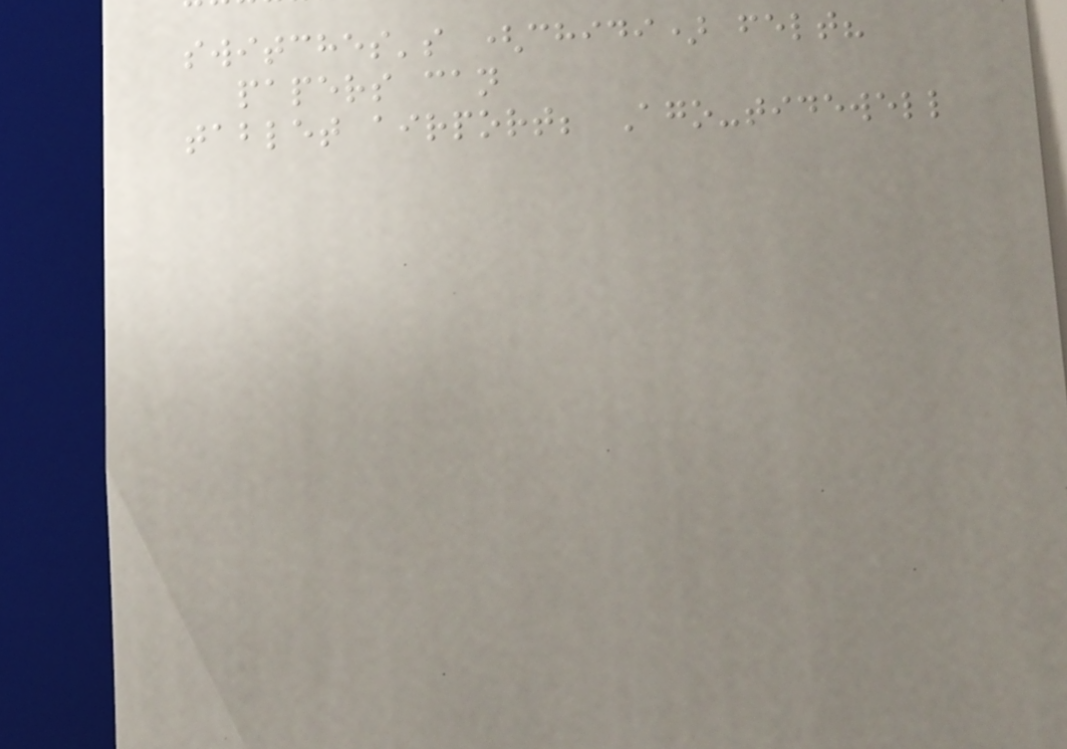switches's (chidi) felt?
papers can
tablet airport; Ago-tidewell
